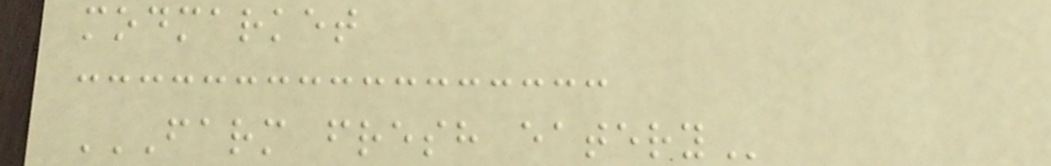modmarket
FARM FRESH EATERY
